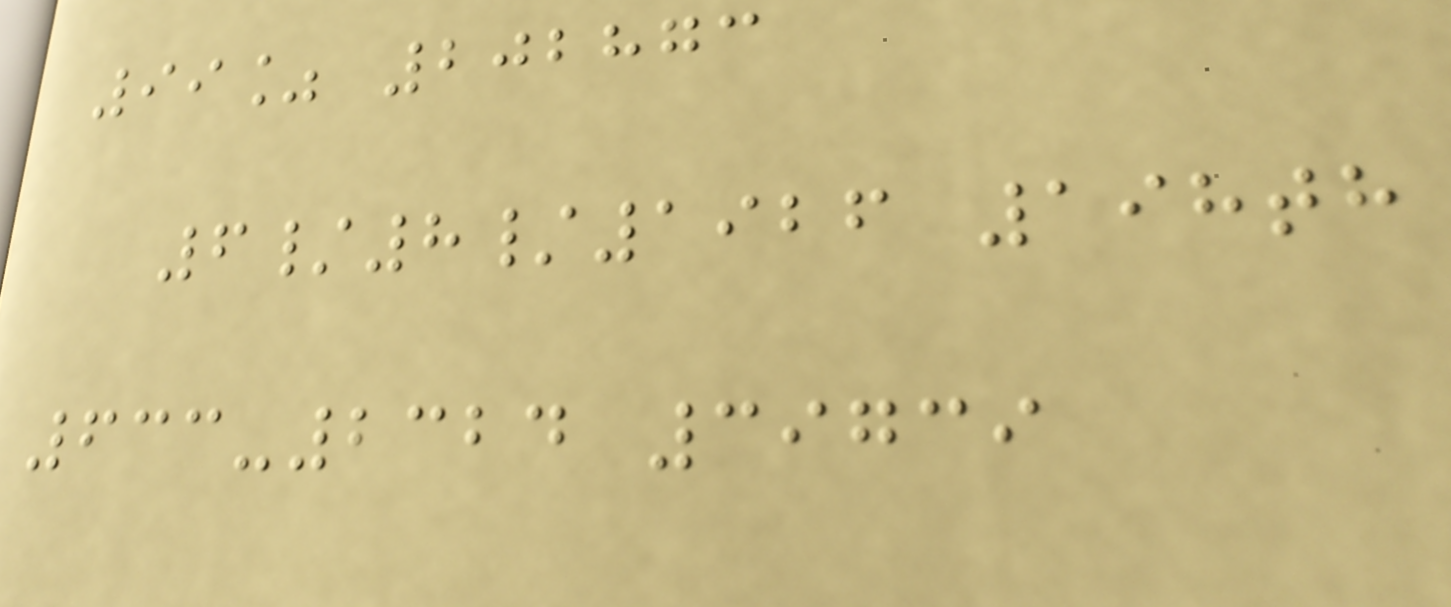99% 202873
6/8/1926 198th
633-2324 39739
